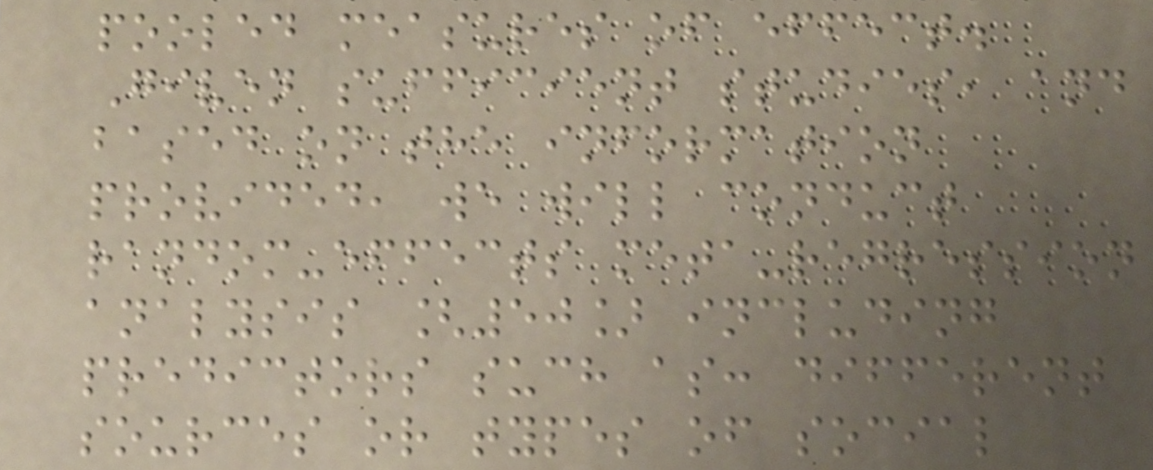pooled measures of effect.
Given sufficient studies, and
based on the information
provided, we will conduct
random-effects meta-regression
analysis [50] including
predictors such as: different
sources or types of social
